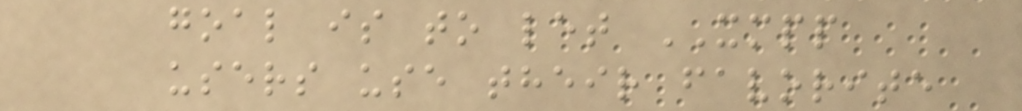goal is to let XMPP
users use their favorite
